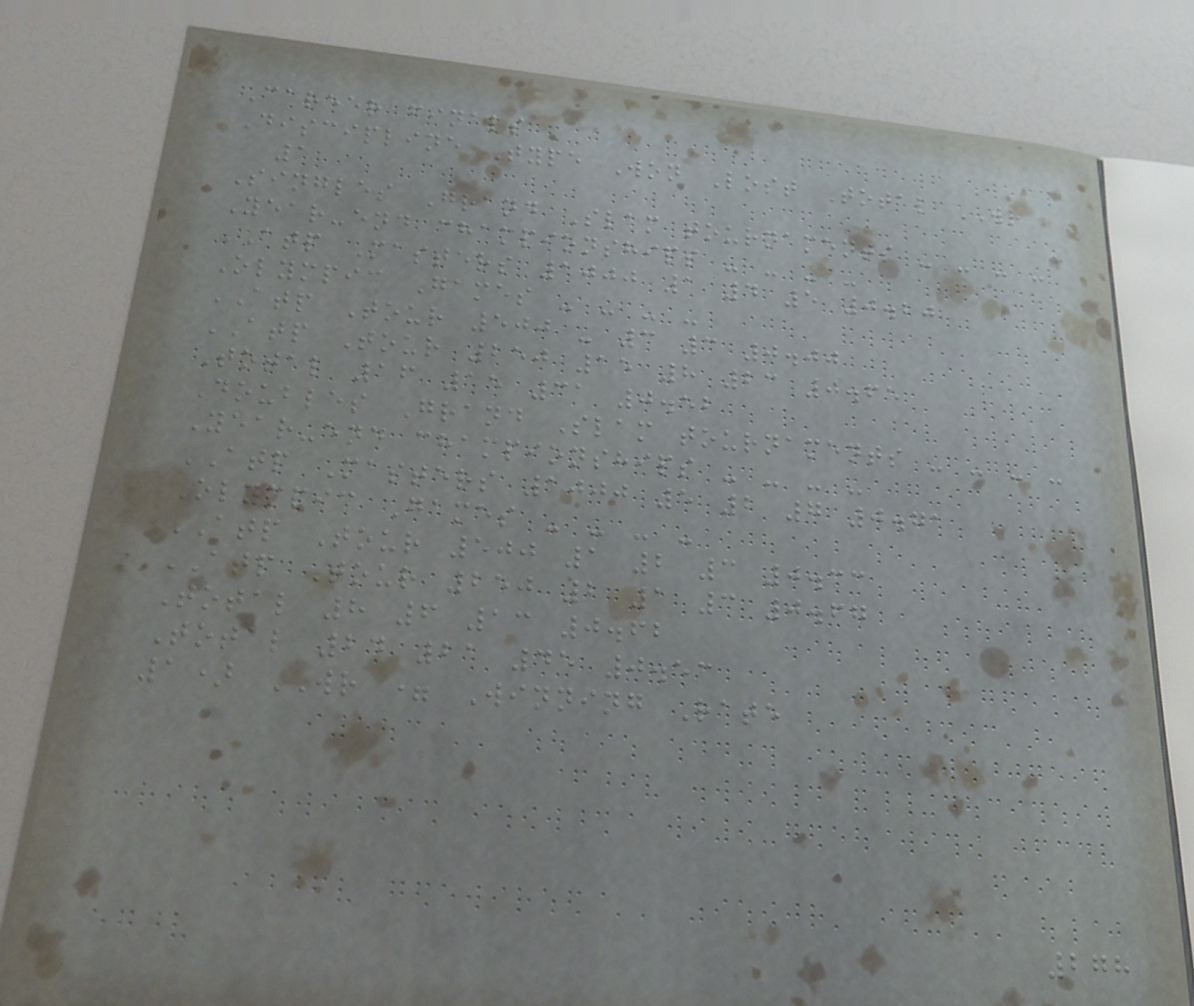Career finals
Discipline Type Won Lost Total WR
1
Singles Grand Slam tournaments - - - -
Year-end championships - - - -
ATP Masters 1000 1 4 5 0.20
Olympic Games - - - -
ATP Tour 500 - 3 3 0.00
ATP Tour 250 15 8 23 0.65
Total 16 15 31 0.52
Doubles Grand Slam tournaments - - - -
Year-end championships - - - -
ATP Masters 1000 5 2 7 0.71
Olympic Games - - - -
ATP Tour 500 1 2 3 0.33
ATP Tour 250 2 1 3 0.67
Total 8 6 13 0.62
Total 24 21 45 0.53
1) WR = Winning Rate
278
